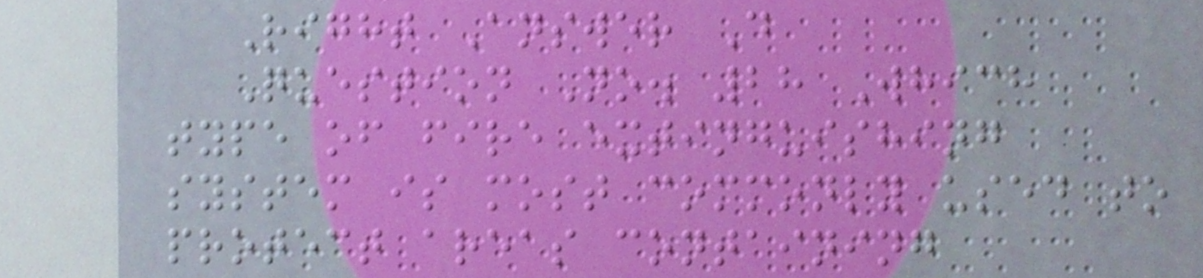Right Answer D
Question No. 28 Which
type of fire extinguishing
system is most commonly used to
protect areas containing
